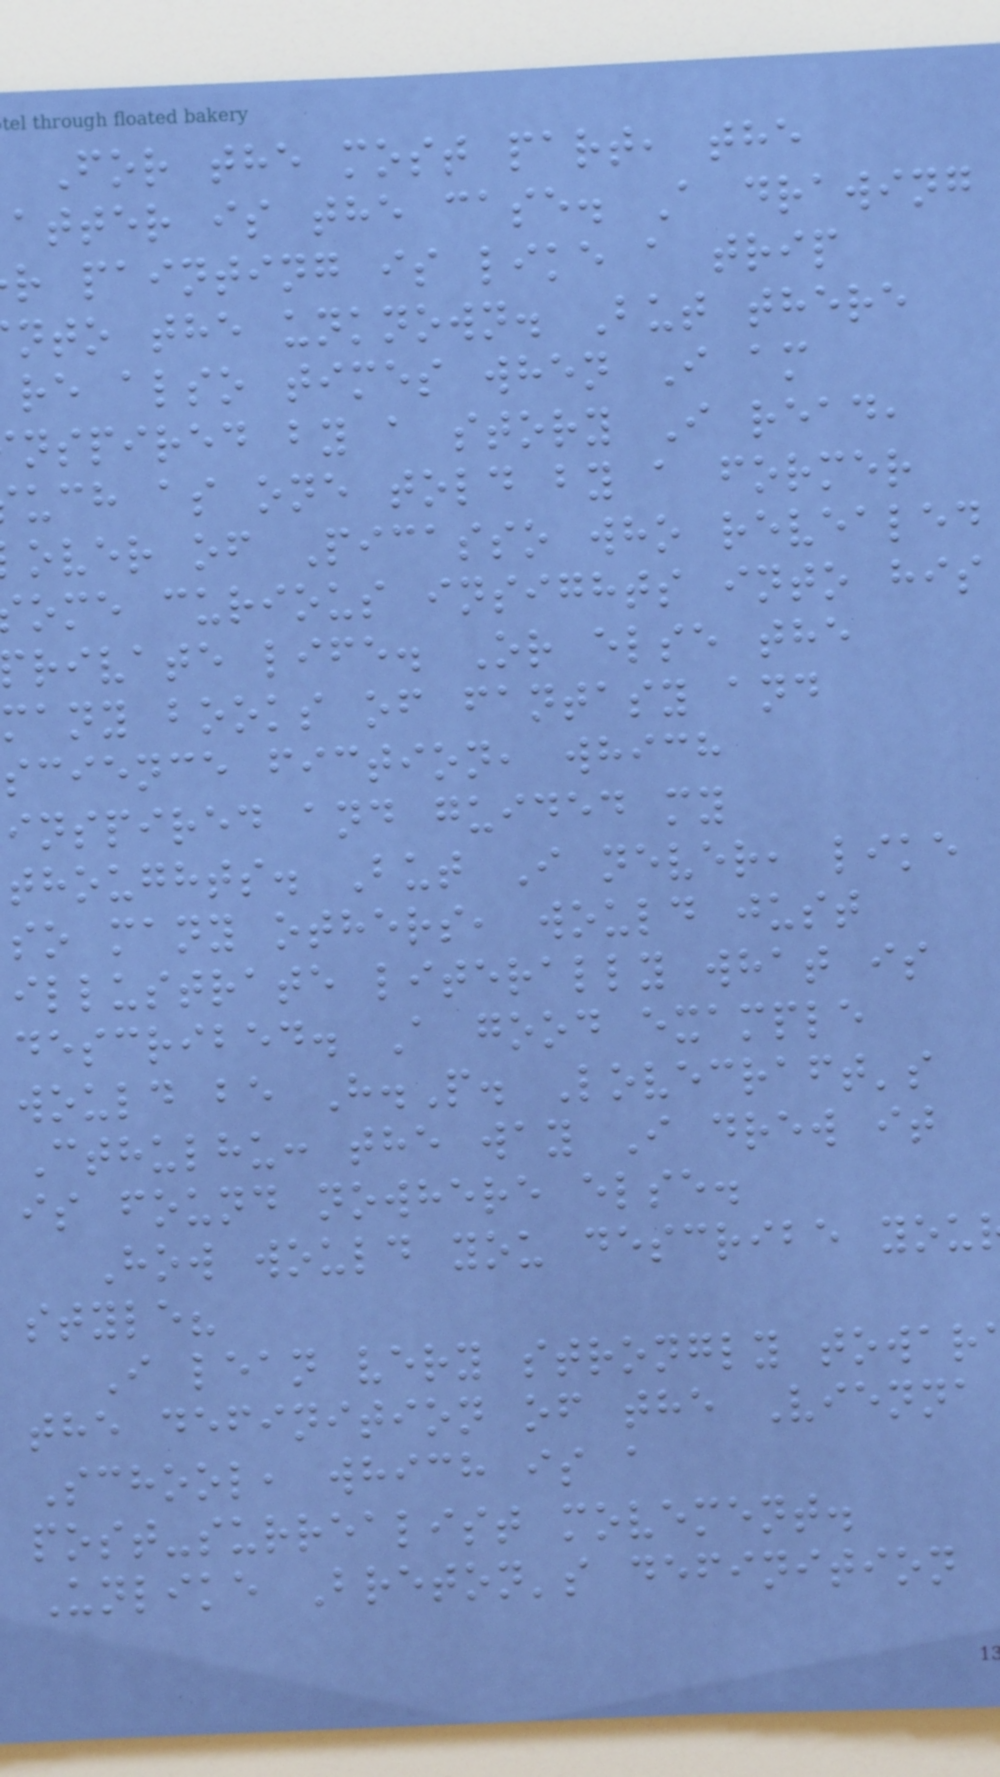For the most part, the
atter is the case. A drawing
r painting is like a trip
nto the unknown. But there
re also times when I am
nspired by a story I read,
uch as one told by a former
over of Picasso who revealed
ome curious insights into his
rivate life. Or else the
many books of fantasy and
science fiction, which
inspired and guided my
thoughts. But I never, like
so many others, would just
illustrate literally what is
described. A good example
would be H.P. Lovecraft's
Cthulhu: the way I drew it
is found nowhere else.
How would you describe you
style?
I lean very strongly towar
the definition of the Vienna
School, which is a
post-surrealist movement.
Unlike Breton's definition
